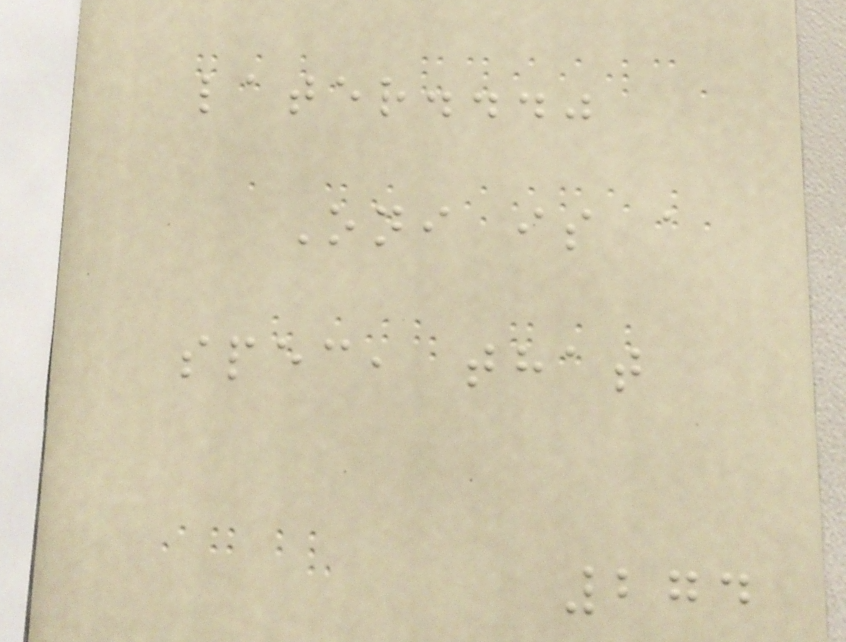later..."
Oni is a
spec, that
274
